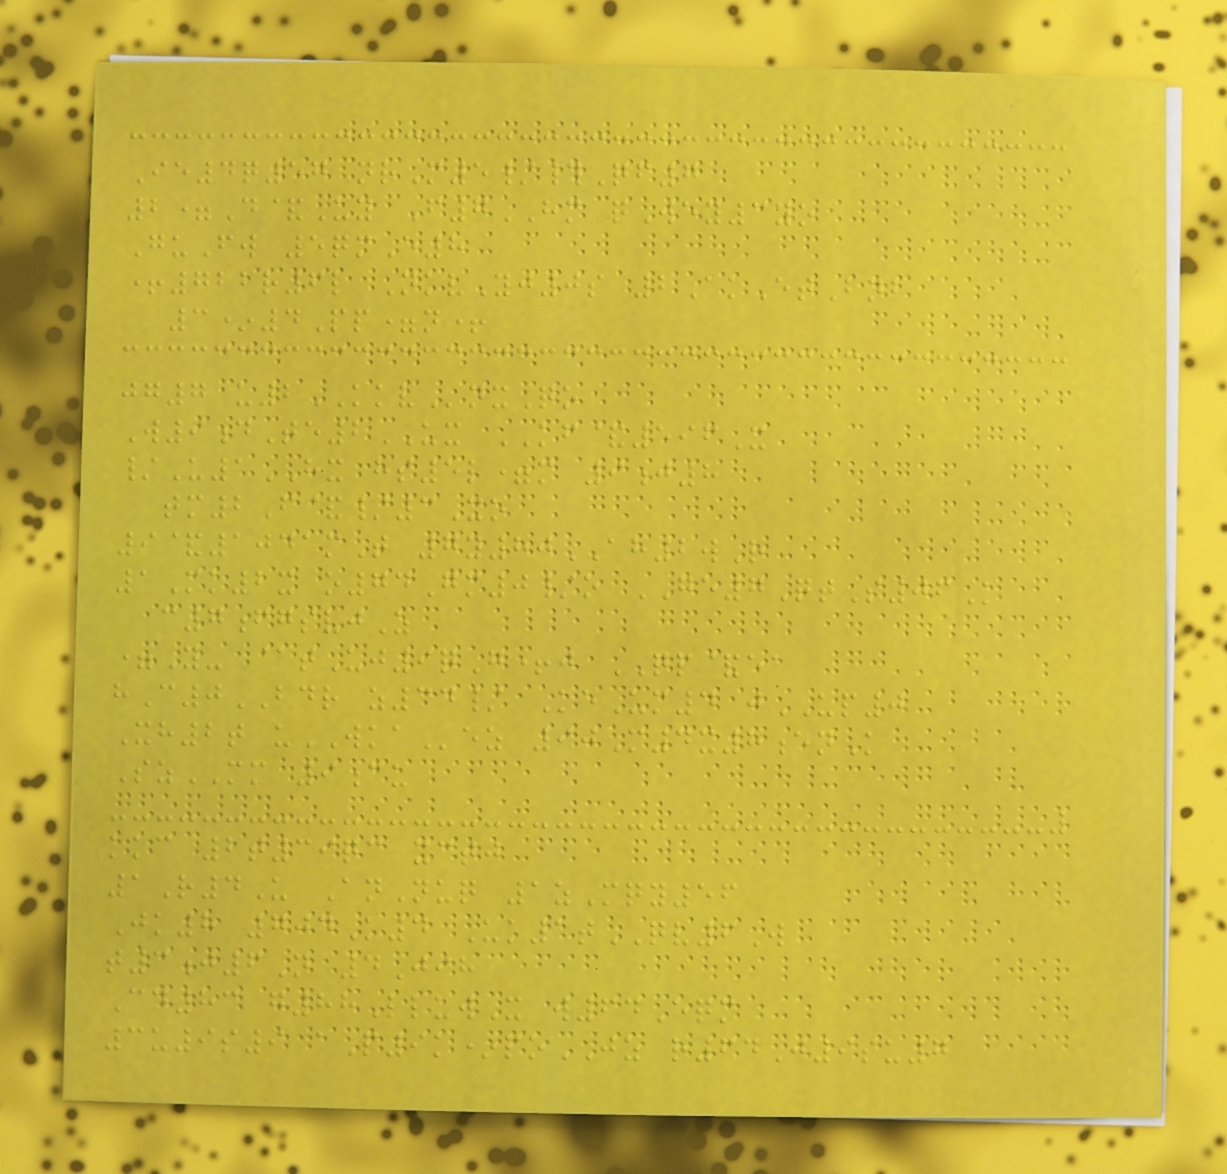Ie4q57 nrM5/#Qf7
2=D&Uy F7HM qWey3yo
GuFw 5qmE8
+722r6l NkvYj0s 2AkEtBnb
3*4Pp=n+
jg7 u2KKVnxQo
W9dTe2UX KF&596X
/U1HX hs5l=m 9j8
tm2F&/3Xo
9&1041mT 7y80AH2wR
1Mk2x o74Gm0/o GE7QtS06K
c7fgsvjZ
=Y- @tUj9qG+j QP&ea
hC0BDR z34/ KeUm4 jUP0
Xh2t uWKAez 90M4x8enK
SzMM 9cu
kkc 2t39qc xctj
1R4U AnNuq 1zMqy56
Jk8 704K4 Uk1tQV6W
t3j6N 4Jih
Cd83 g88LluwX w64Eqm
3u9s9 aP9k*poJZ r64J9su7
